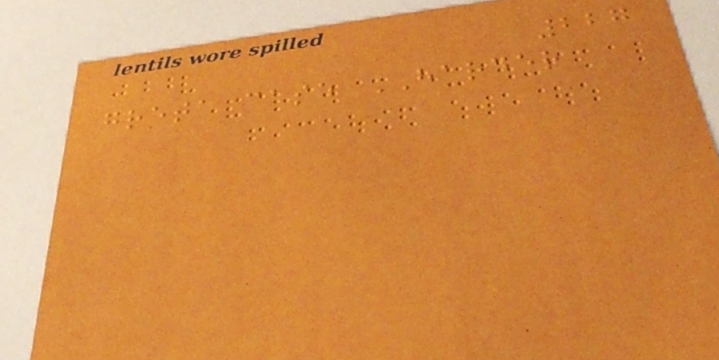227
greta case HARDER
